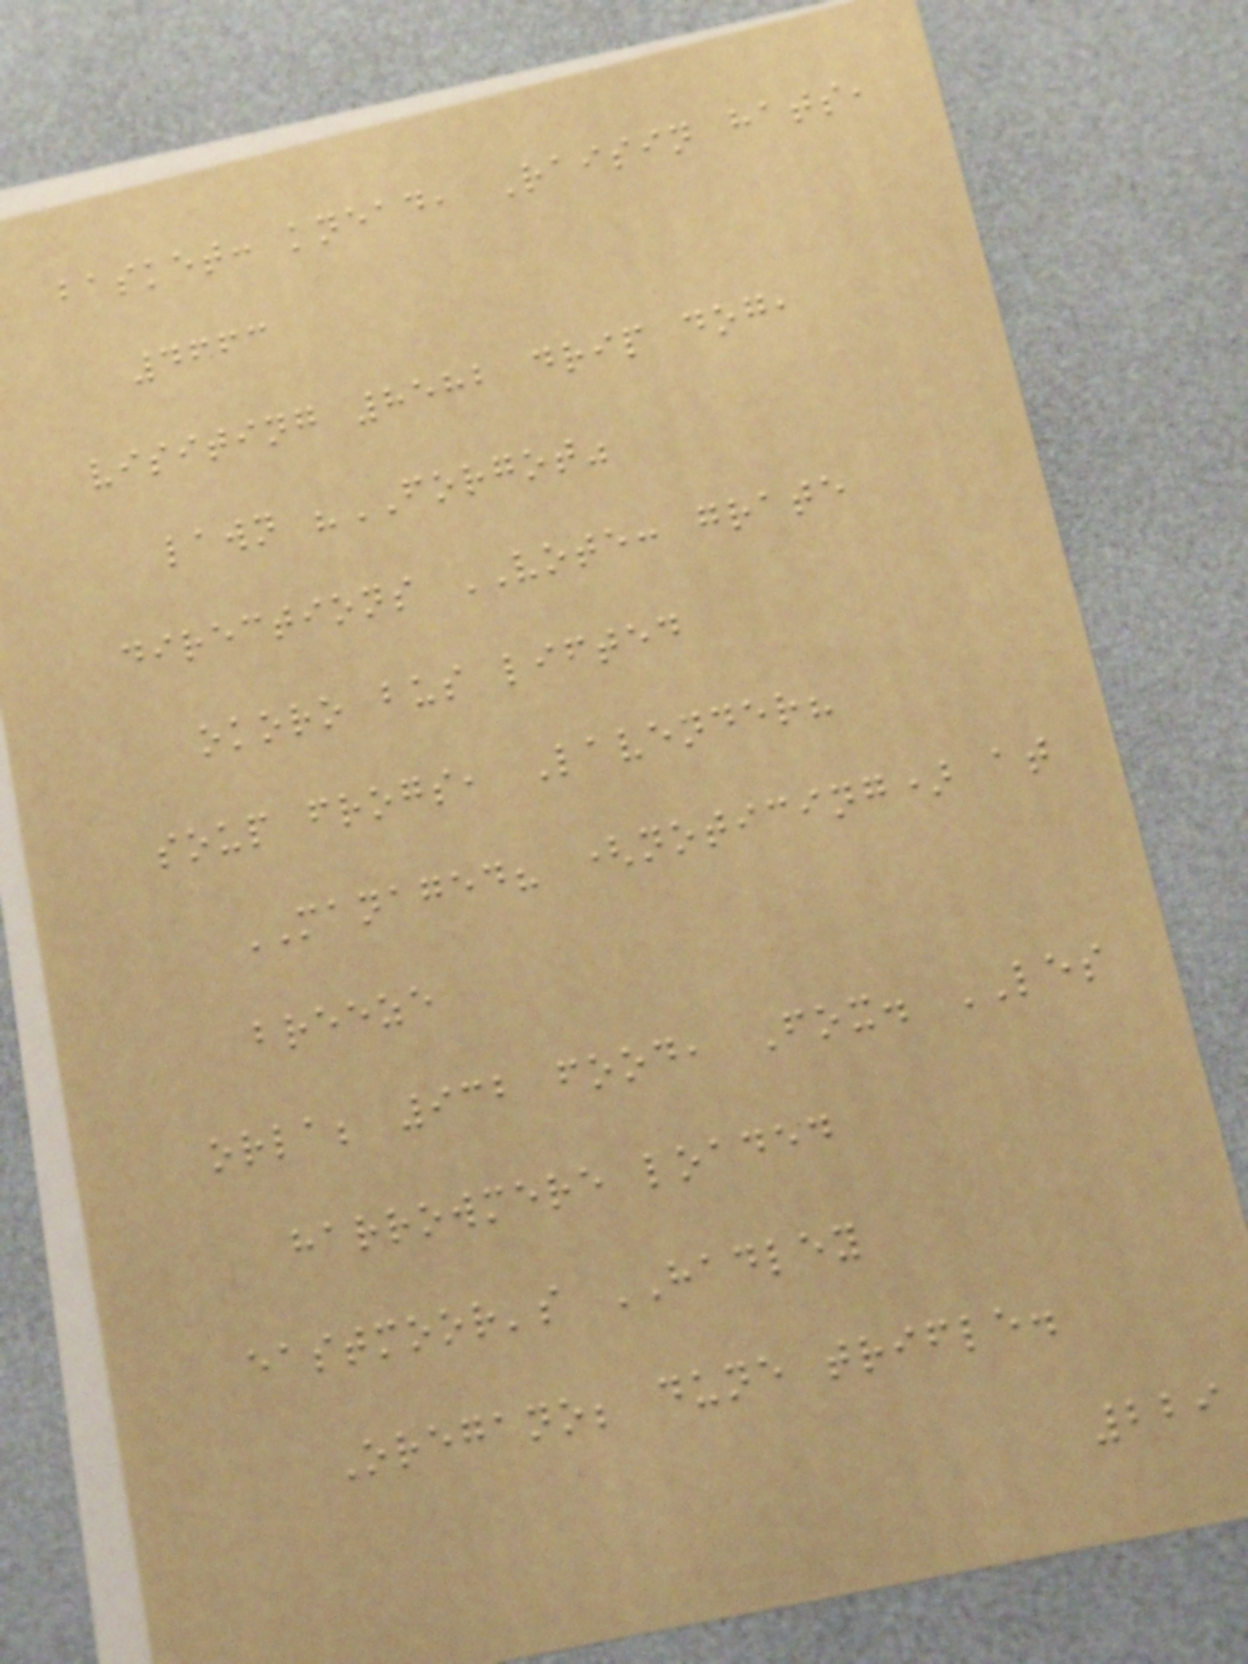basket: knead, Raisin hats,
4663
visiting 8582 drip dog,
lawn "FORGOT"
directions VOTE: grate
okoro bus lifted
soup frogs, Lavender?
MANAGED? (noticing) at
breeze
orla; 932 food, Fox. LES
harrowmere loaded
eastmoor's HADLEY
Oregano; dune trifle.
229
